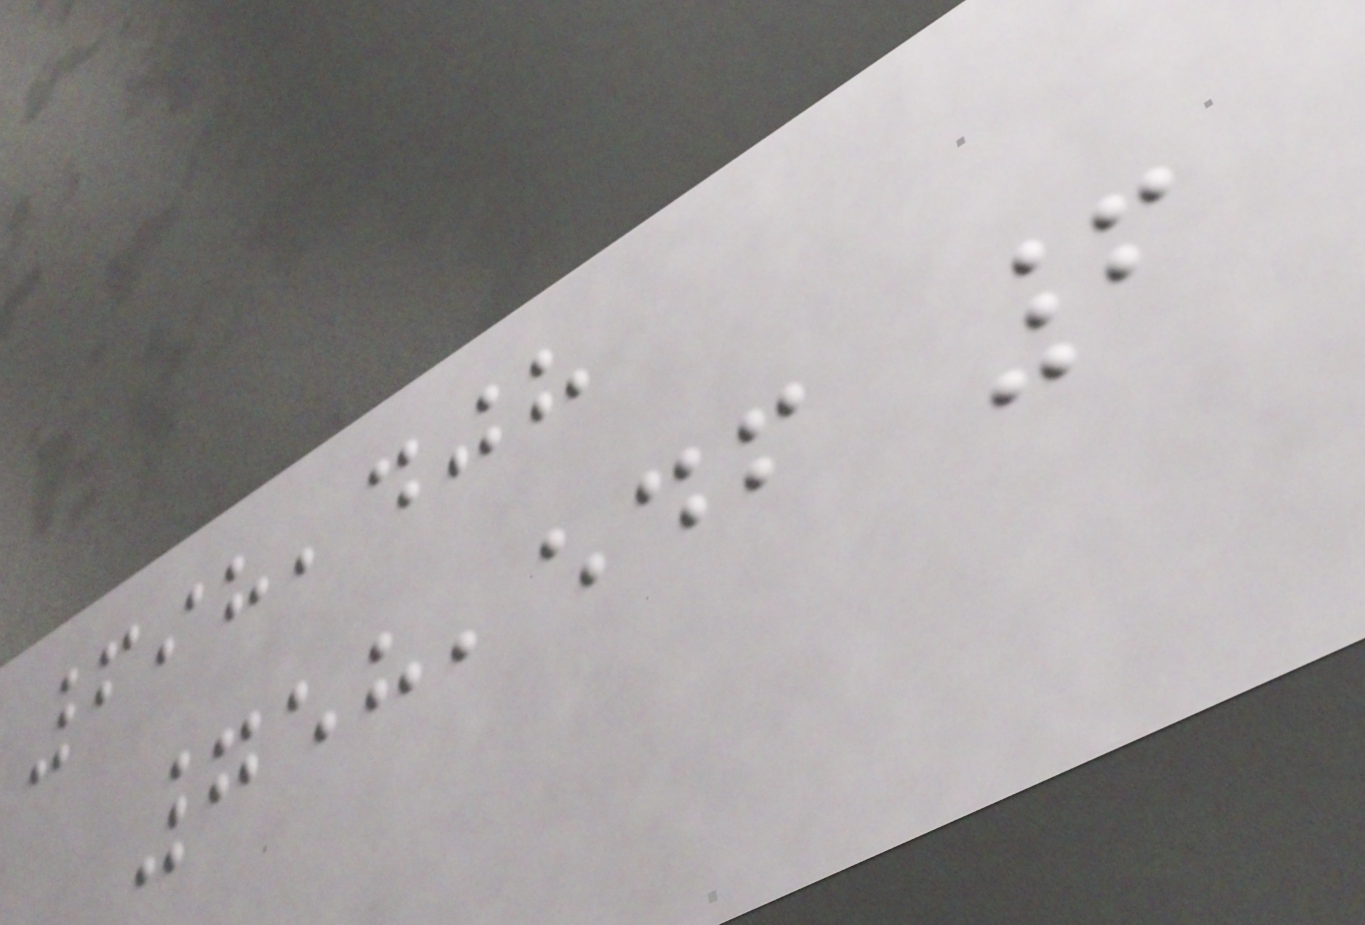698,408
758,546 6
